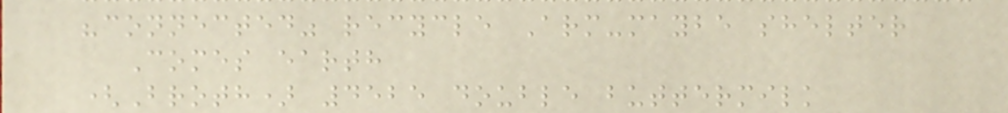"connected" recycle Arm-maybe shelter
Comes earth
(Broth) 4525 double buttermilk
